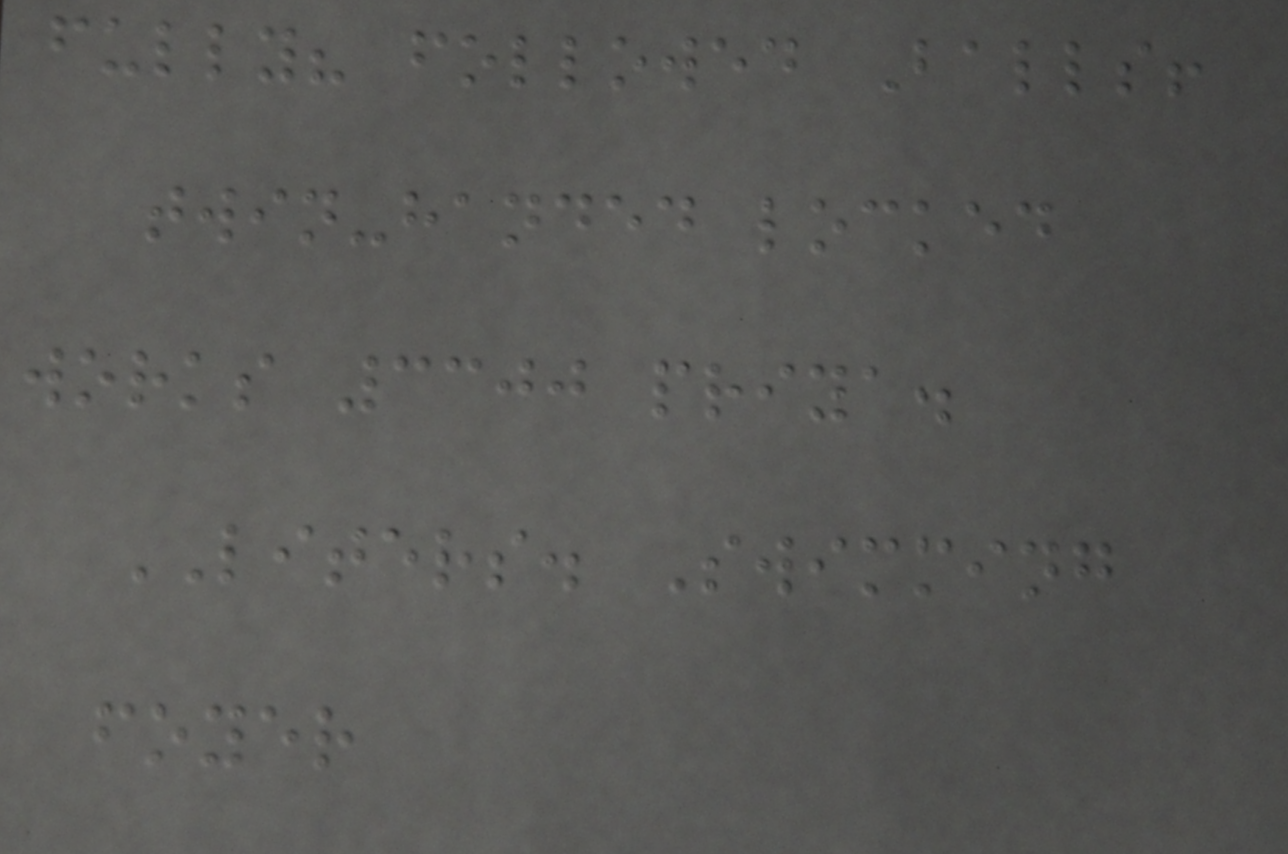fully? followed Balls!
twin-handed locked
works 3300 priya.
LITERS. Swimming
foyer
